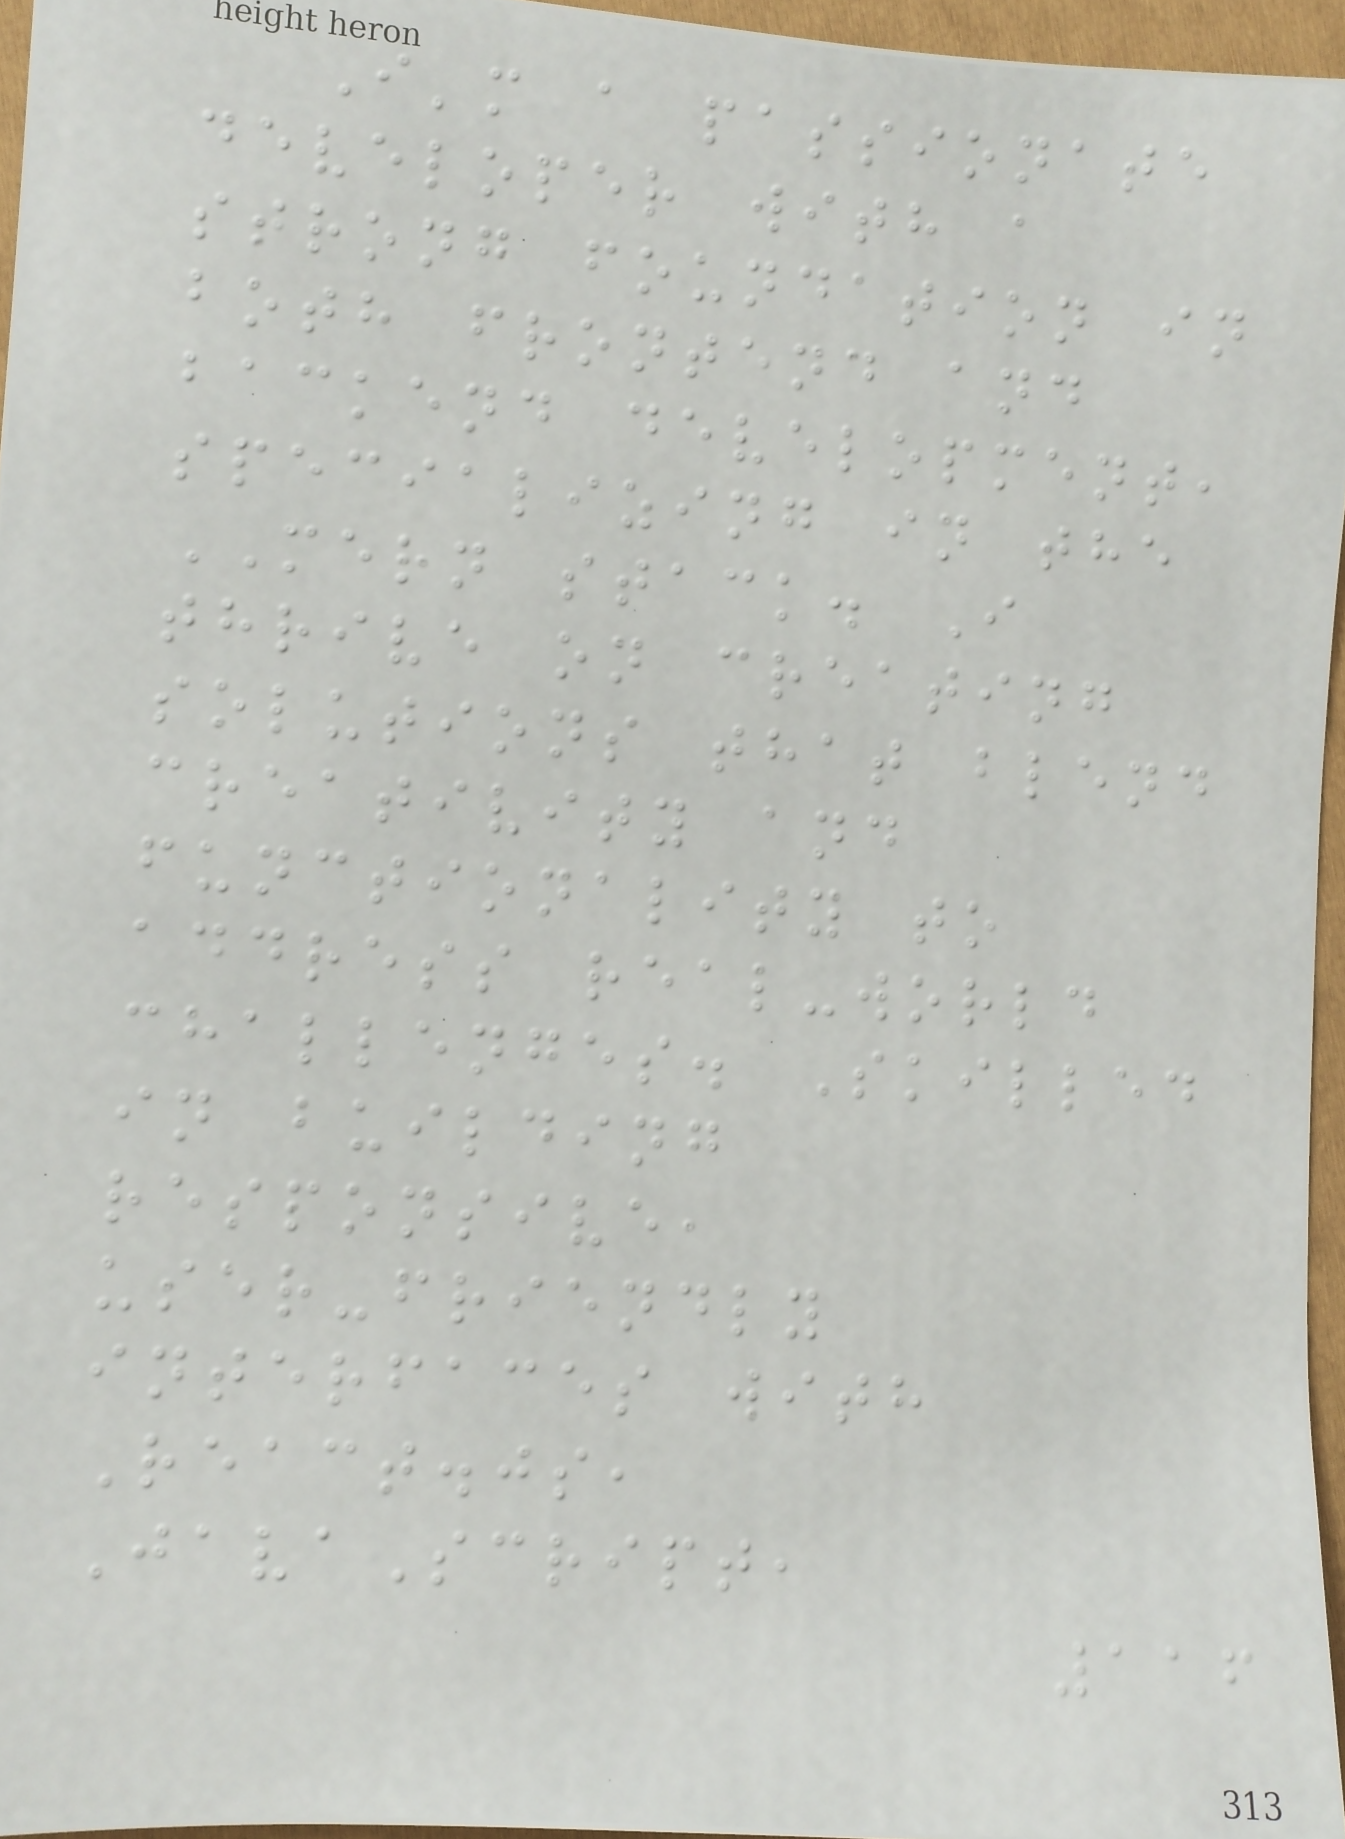I'm a passionate
developer with a
strong foundation in
both frontend and
backend development,
specializing in the
MERN stack. I
thrive on creating
solutions that blend
creativity and
functionality to
address real-world
challenges. Skilled
in building
responsive,
user-friendly
interfaces with
React.js,
JavaScript,
116
